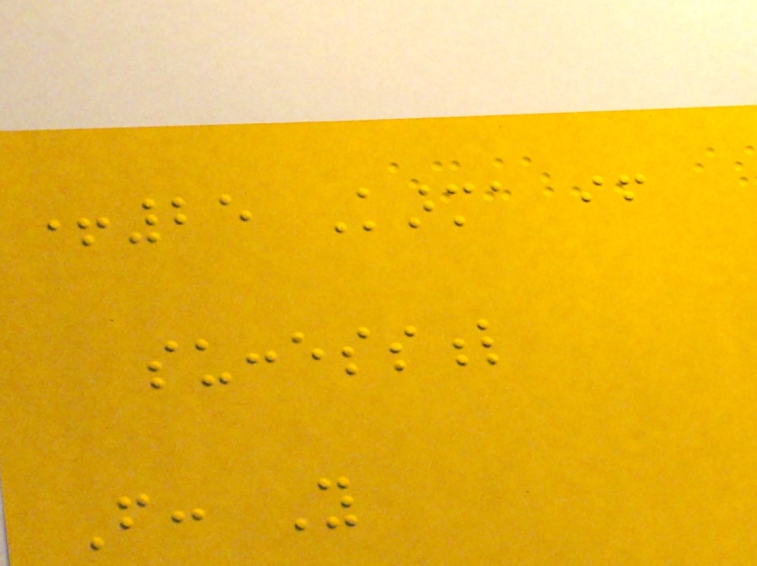+25 Karma if
successful
From: You
